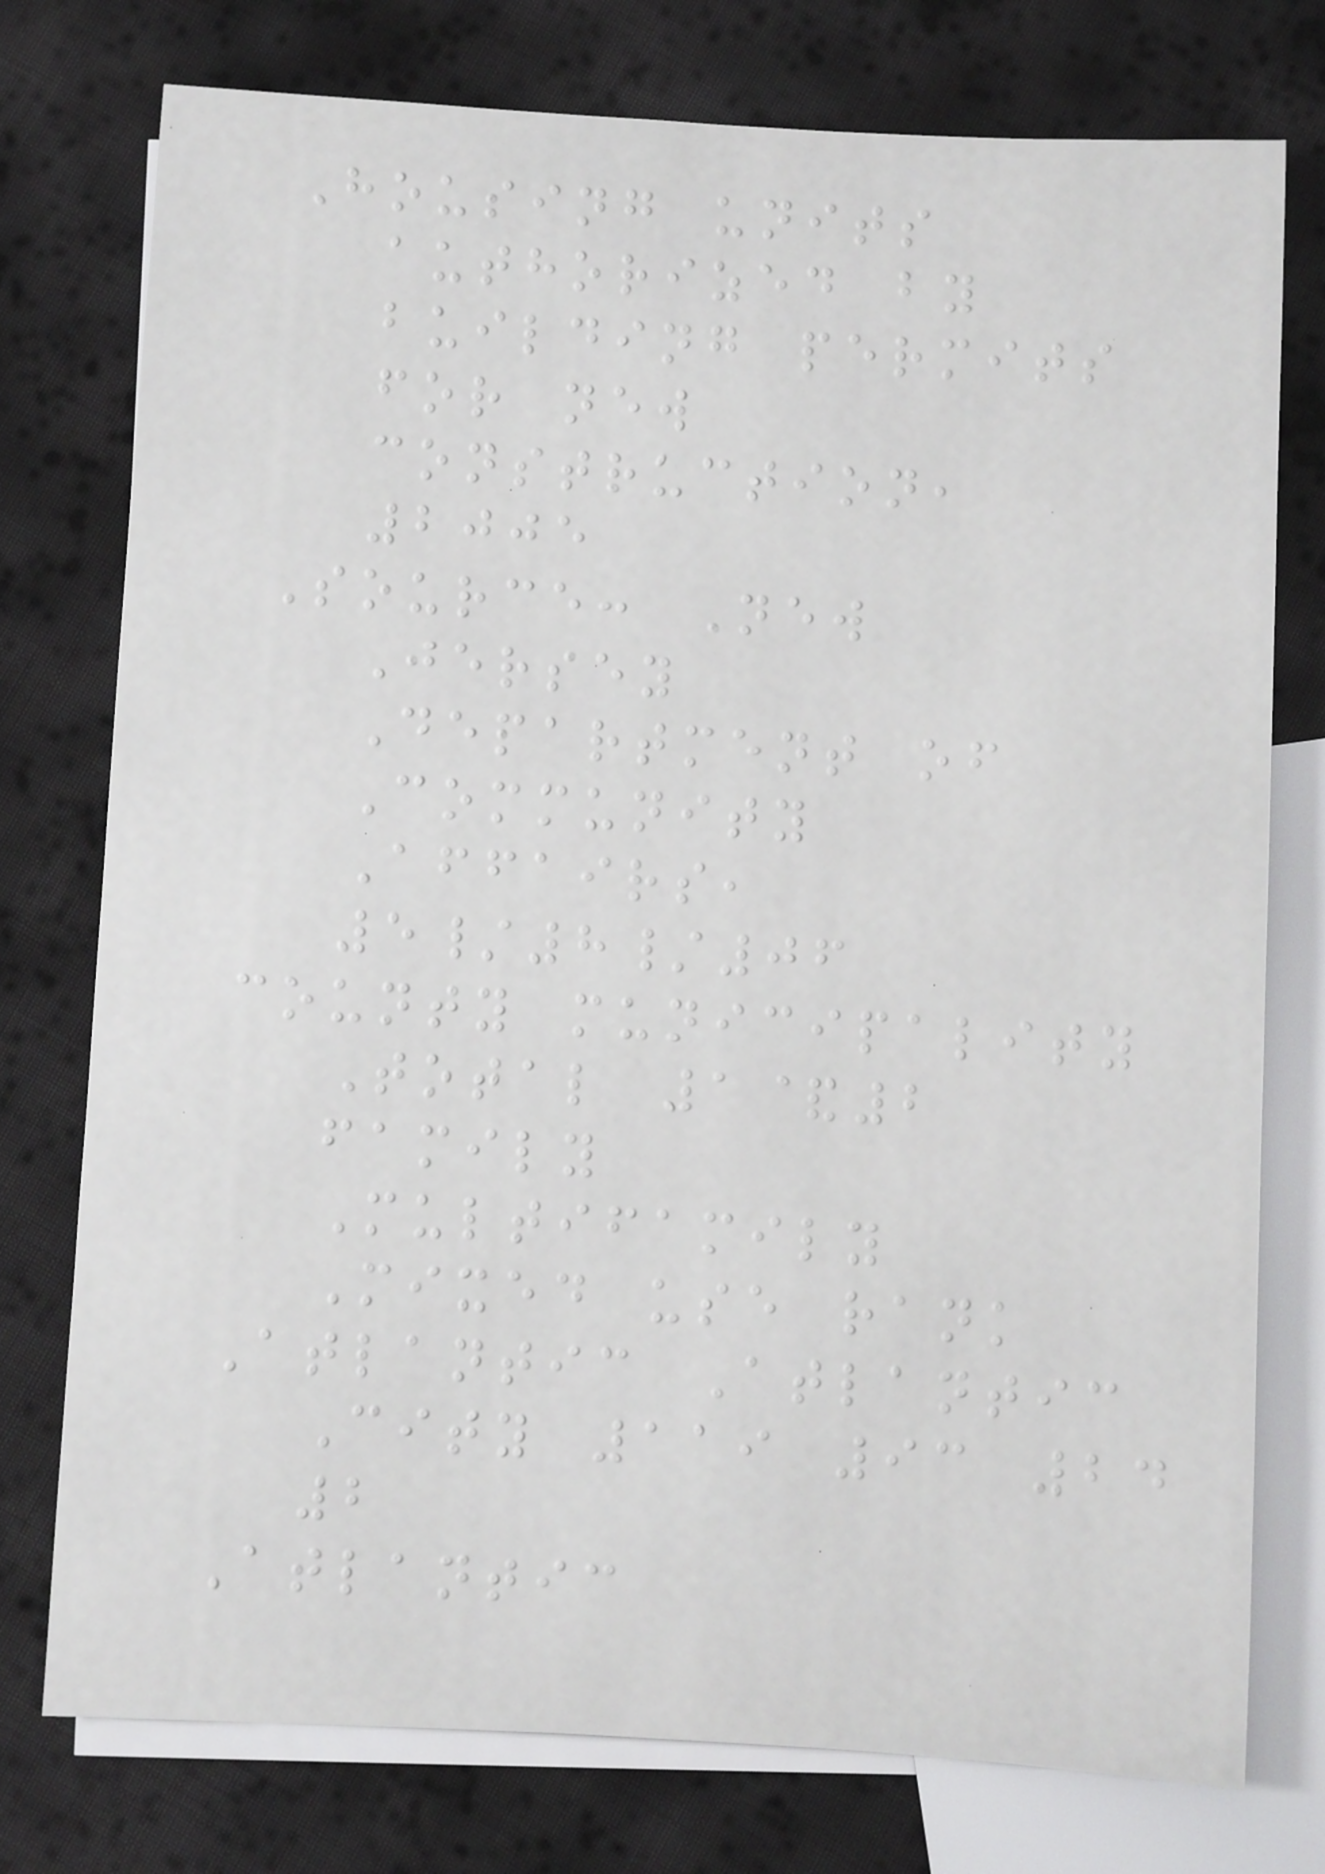Housing units
authorized by
building permits
for new
construction,
2005
Source: New
Jersey
Department of
Community
Affairs,
5/8/06
county municipality
Total 1&2
family
Multifamily
Mixed use rank
Atlantic Atlantic
City 119 93 24
2
Atlantic
